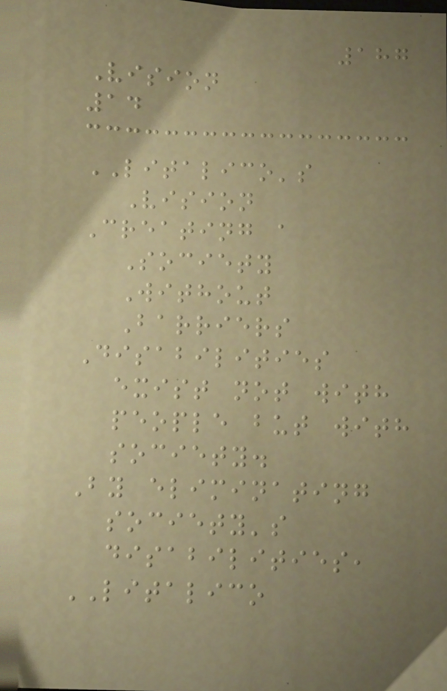187
Vision
14
LITALICO's
Vision
Creating a
Society
Without
Barriers
Disabilities
exist not with
people but with
society.
By eliminating
society's
disabilities,
LITALICO
